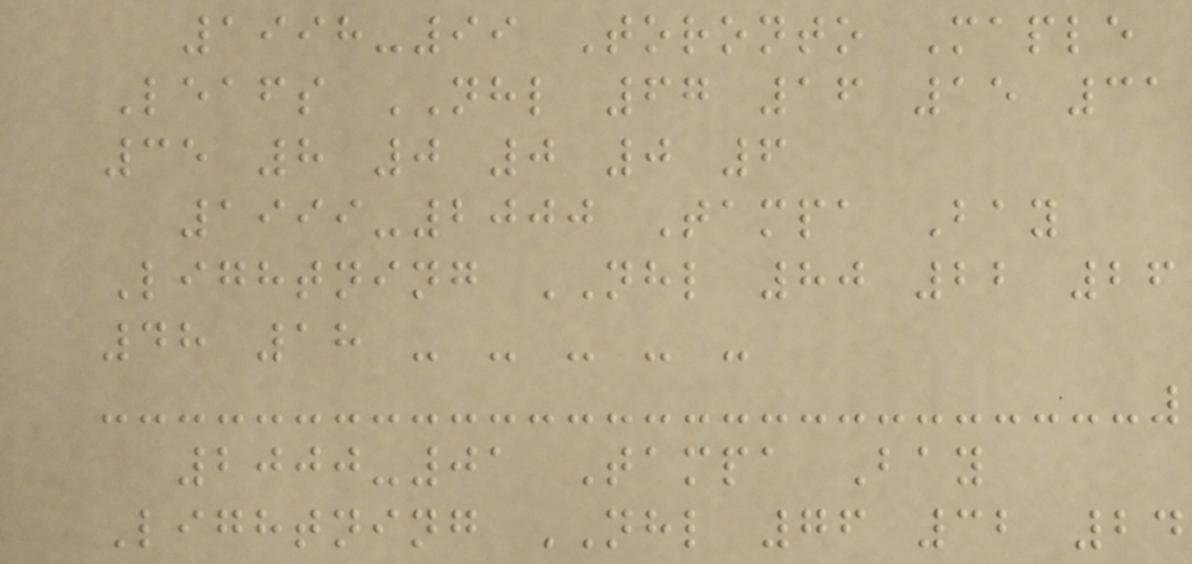1998-99 Toronto Maple
Leafs NHL 67 16 15 31
35 8 0 0 0 6
1999-2000 Tampa Bay
Lightning NHL 80 22 26
48 18 - - - - -
2000-01 Tampa Bay
Lightning NHL 76 32 24
